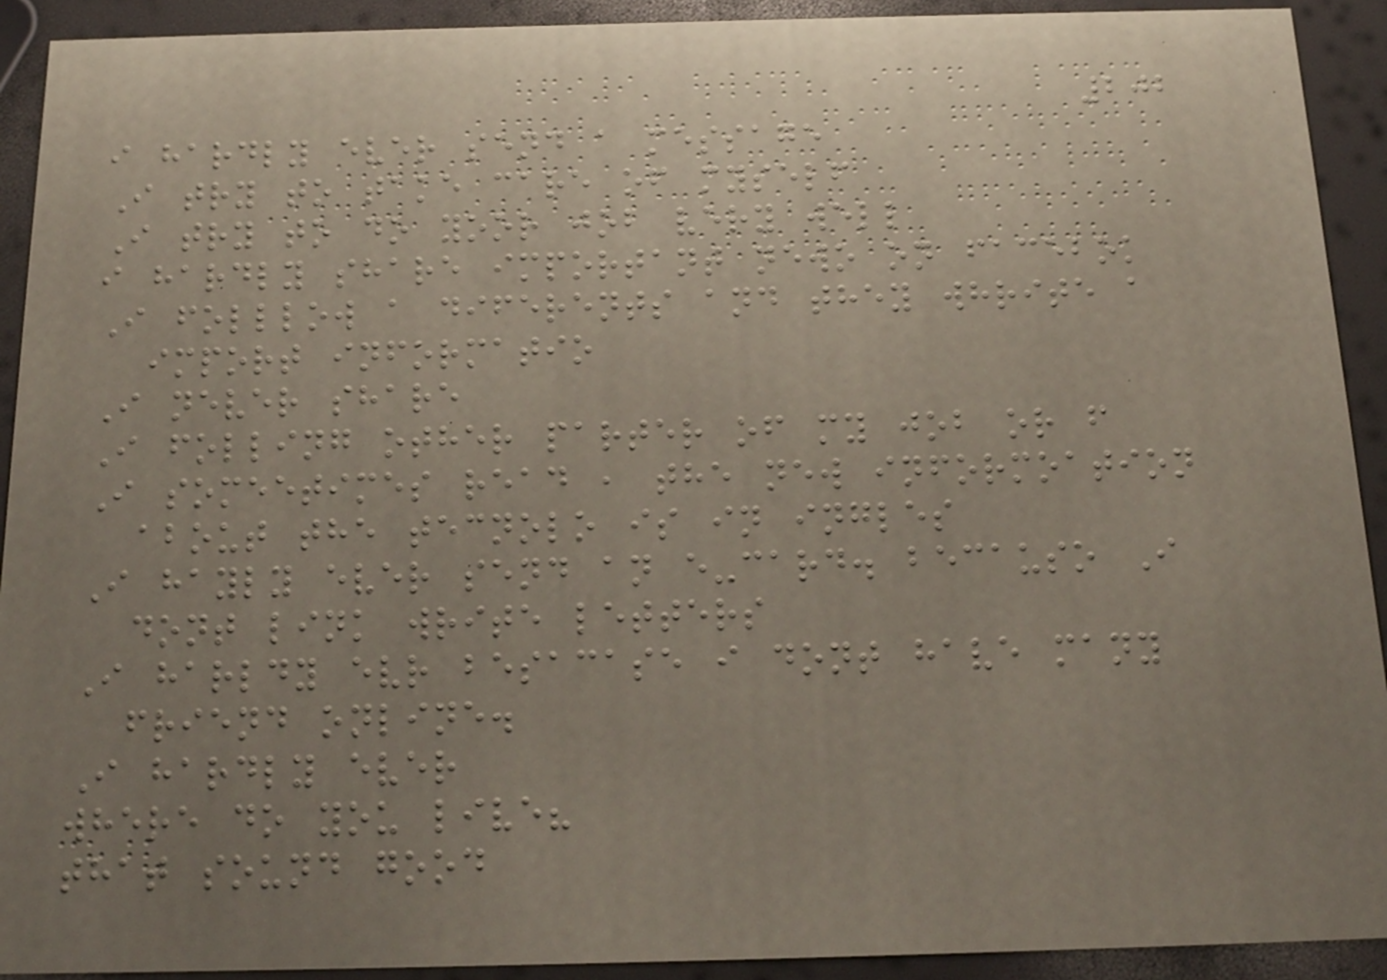202
i hardly ever send a message
I try to take care of myself
I try to do yoor job very well
i hardly share important newo on facebok
I folllow a diferents and they whrite a
import informatio
I never share
I folling other parter of my job or f
I someetimes read , the new informoation
about the tecnolo is in ingles
I hayly ever send an e-card. becauso I
dont link write letters
I harldy evr besacase i dont have many
friend online.
I hardly ever
where do you live?
that sound good
